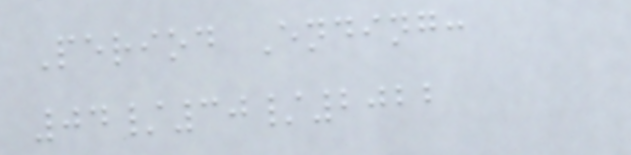Period Ending:
04/30/2022
